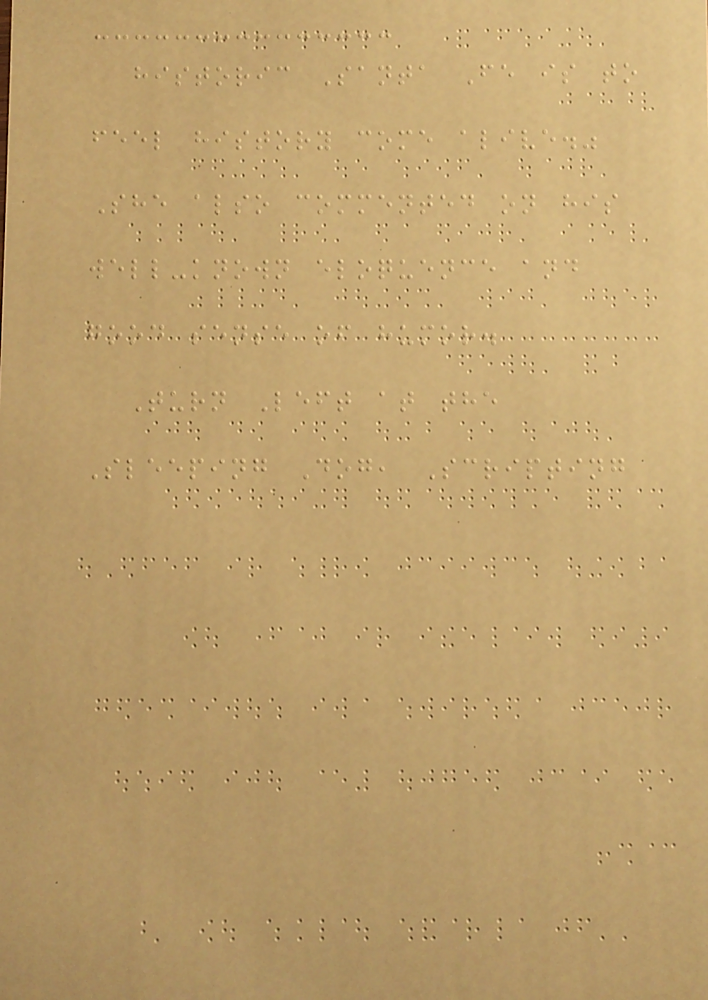historic Santa Fe is to
feel history come alive."
She also commented on his
well-known eloquence and
good sense of humor.
Turn Left at the
Sleeping Dog, Scripting
